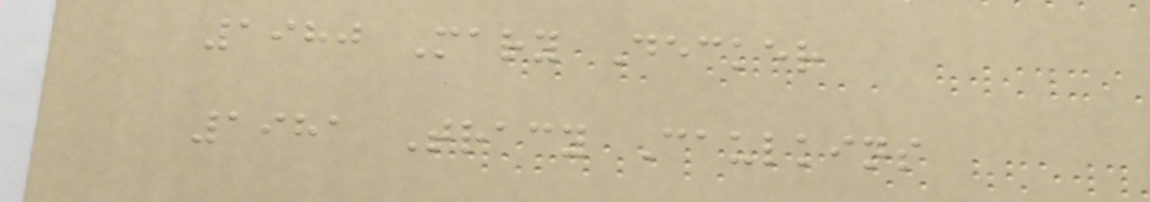1980 Mary Decker
1981 Tracy Caulkins
